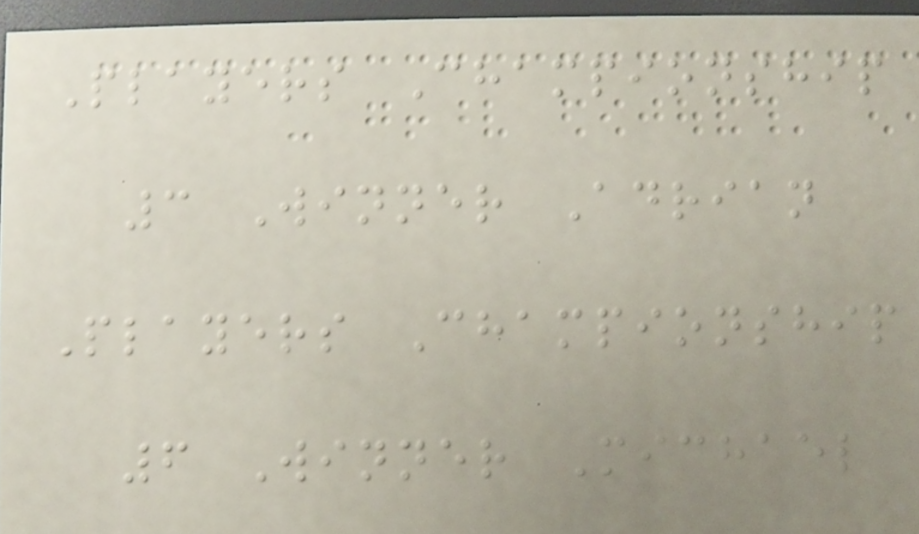Players Championship
3 Winner Adrian
Players Championship
6 Winner Michael
